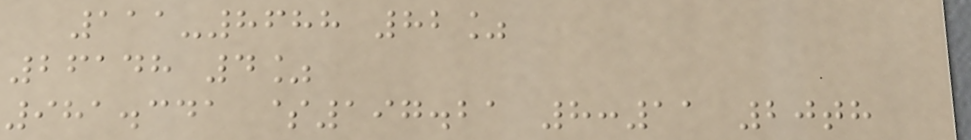111-8688 82%
26148 4%
981.341 $197.21 8:11 20th
